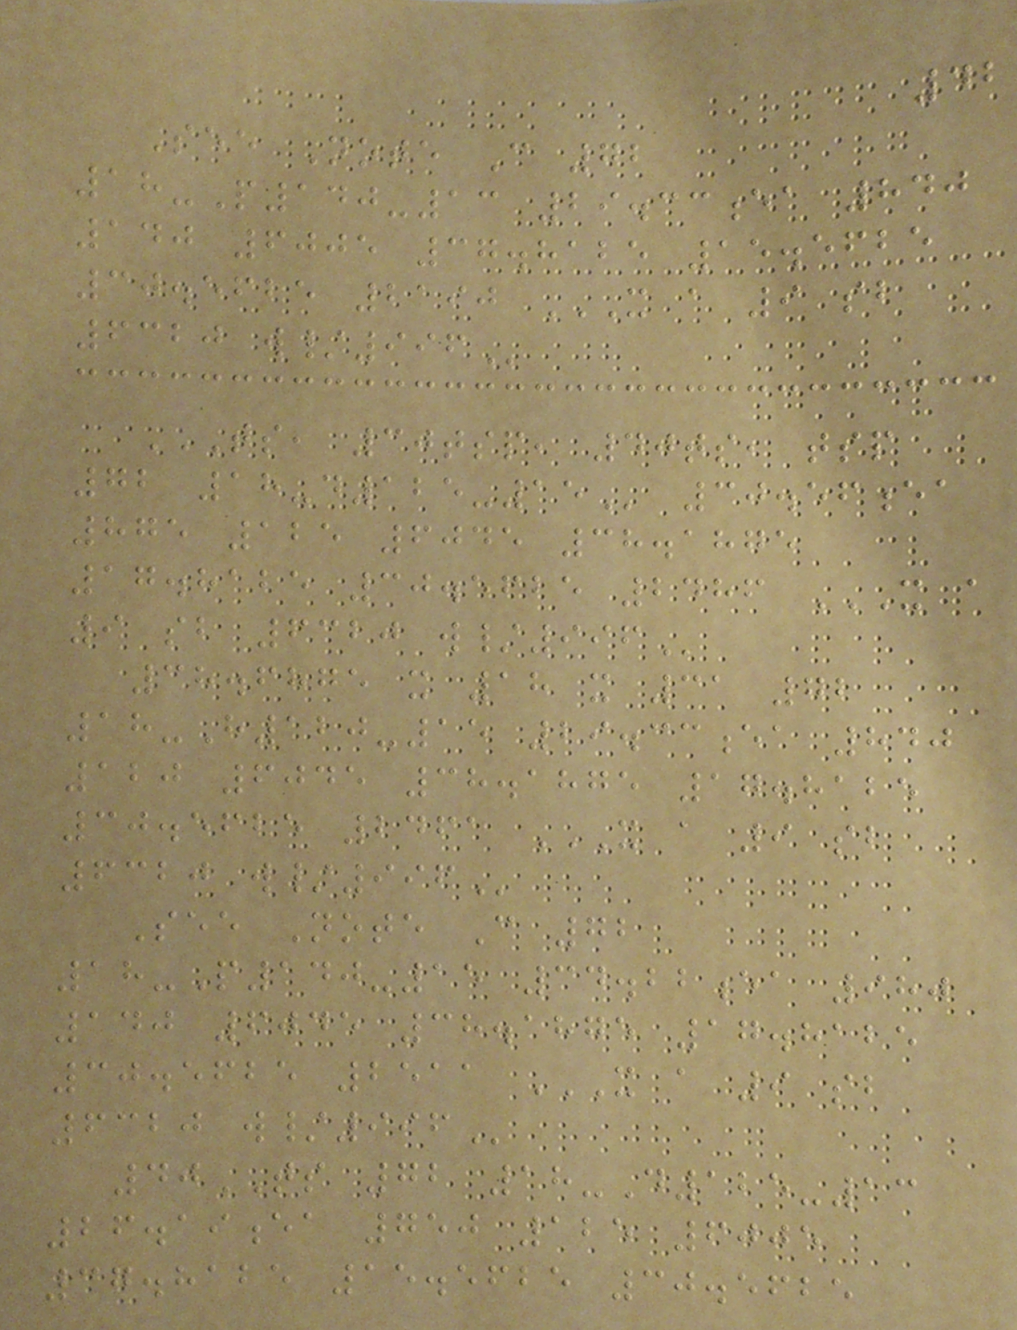42
See Note C 72
18-P140-13 29.33ea 840
140 6005 37.8125 15.5625
30.5625 2190 X A 9 SB
6320 W/996
TS, 30TSP, 40TS, TSP
72 18-D125-15 30.56ea
875 125 6045 38.1875
17.8125 30.5625 2486 X A
9 SB 6320 W/996
38.6875 x 18 x 31 72
18-H120-15 29.33ea 840
120 6045 38.1875 17.8125
30.5625 2461 X A 9 SB
6320 W/996
See Note C 72
18-P140-15 34.22ea 980
140 6045 38.1875 17.8125
30.5625 2511 X A 9 SB
6320 W/996
40TS 72 18-D125-13
26.19ea 750 125 6005
37.8125 15.5625 30.5625
